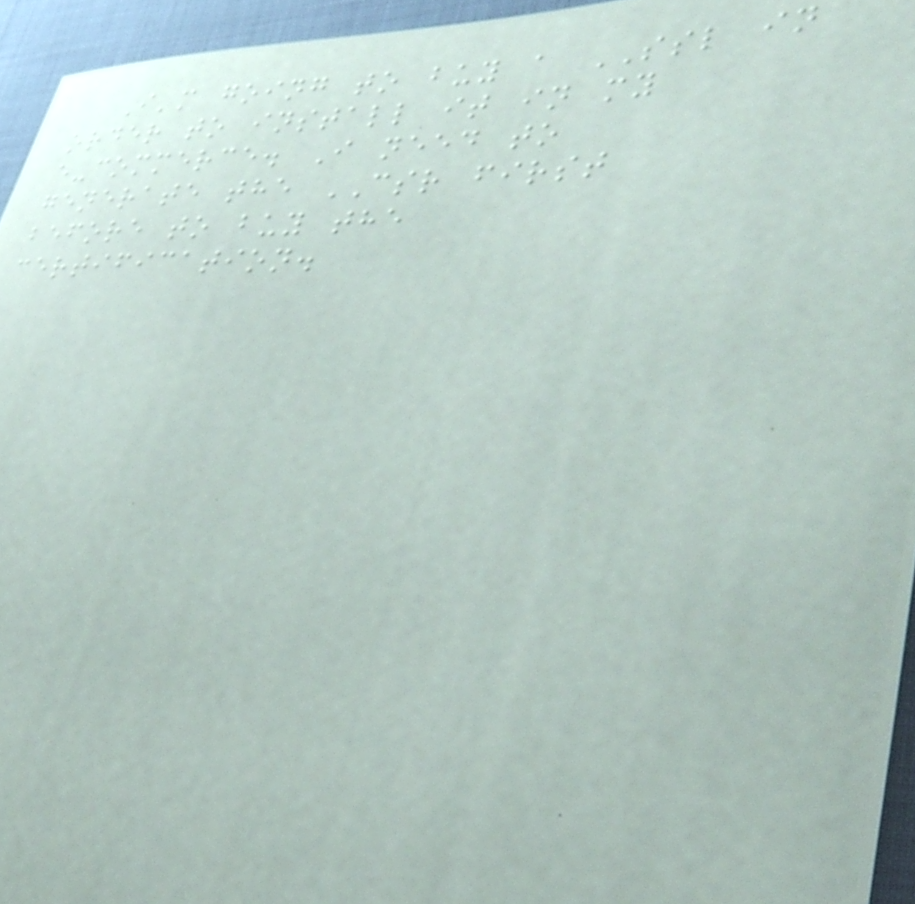I'm going to buy a SSL in
order to install it in my
e-commerce. I need to
generate the CSR first
before to buy the
certification.
